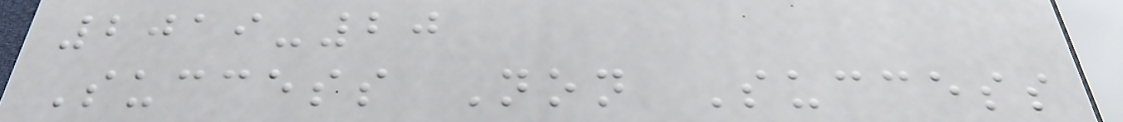2019-20
Success Non Success
